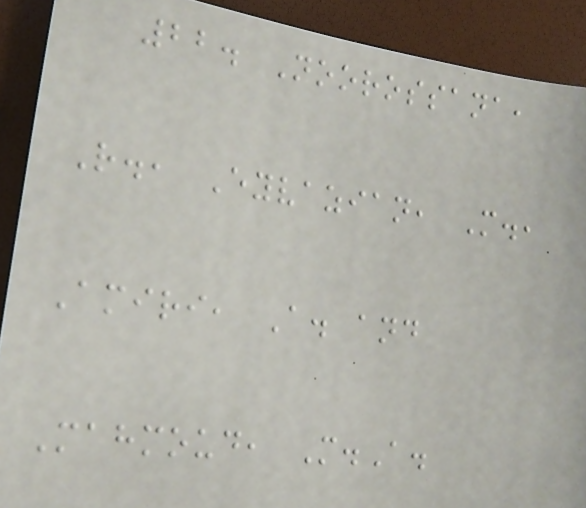22. Noorossana,
R., Eyvazian, M.,
Amiri, A. and
Mahmoud, M.A.
